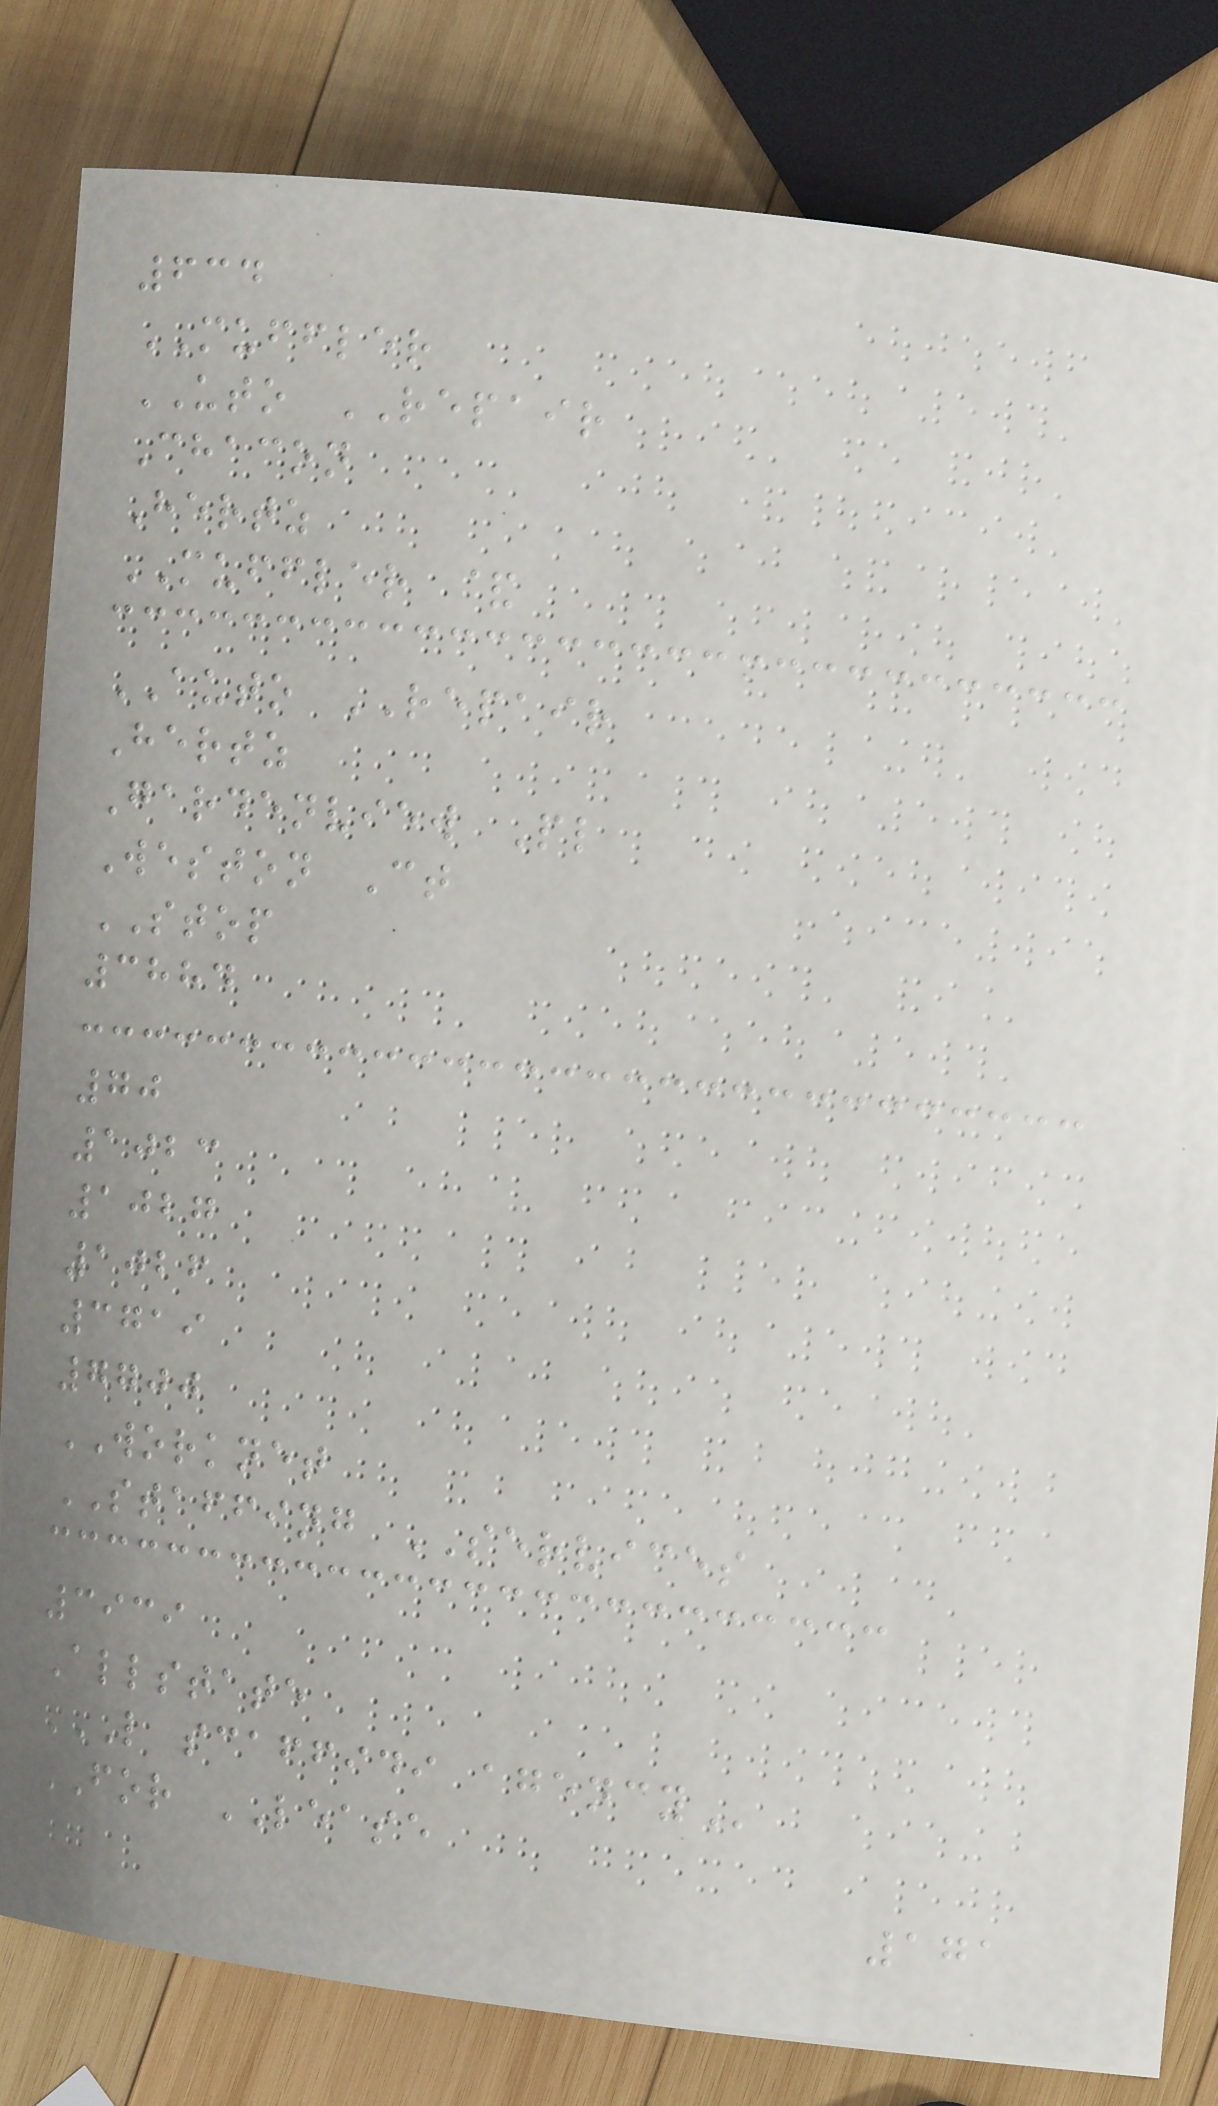634
MUFFLER
UTO REPAIR
Chacon
Hertz
MUFFLER &
AUTO REPAIR
Hertz
Gardenview Pl
Weston Ct
STOP
3884
70
1023
1027
1026
3719
7700
WORKNET
STAFFING SERVICES
3939
Allstate
L SCAFFIDI AGENCY
FOR LEASE
171
